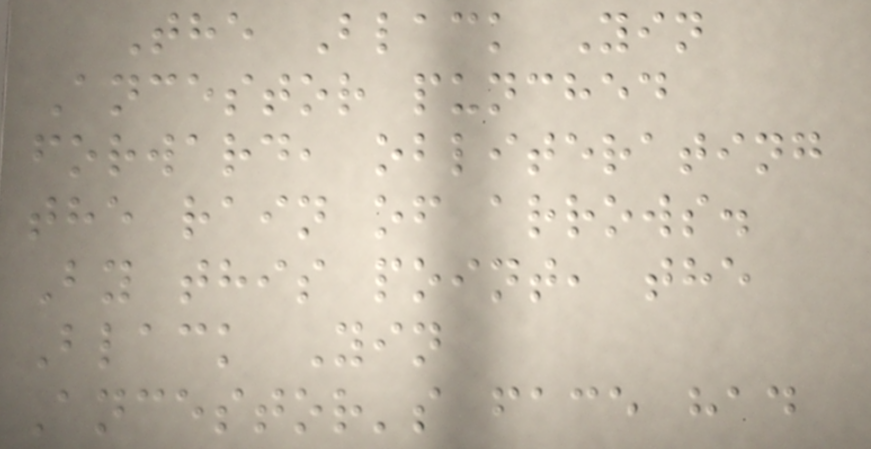The Black Yin
Ancestor punched
forward, obliterating
the rain of arrows.
By this point, the
Black Yin
Ancestor's face had
